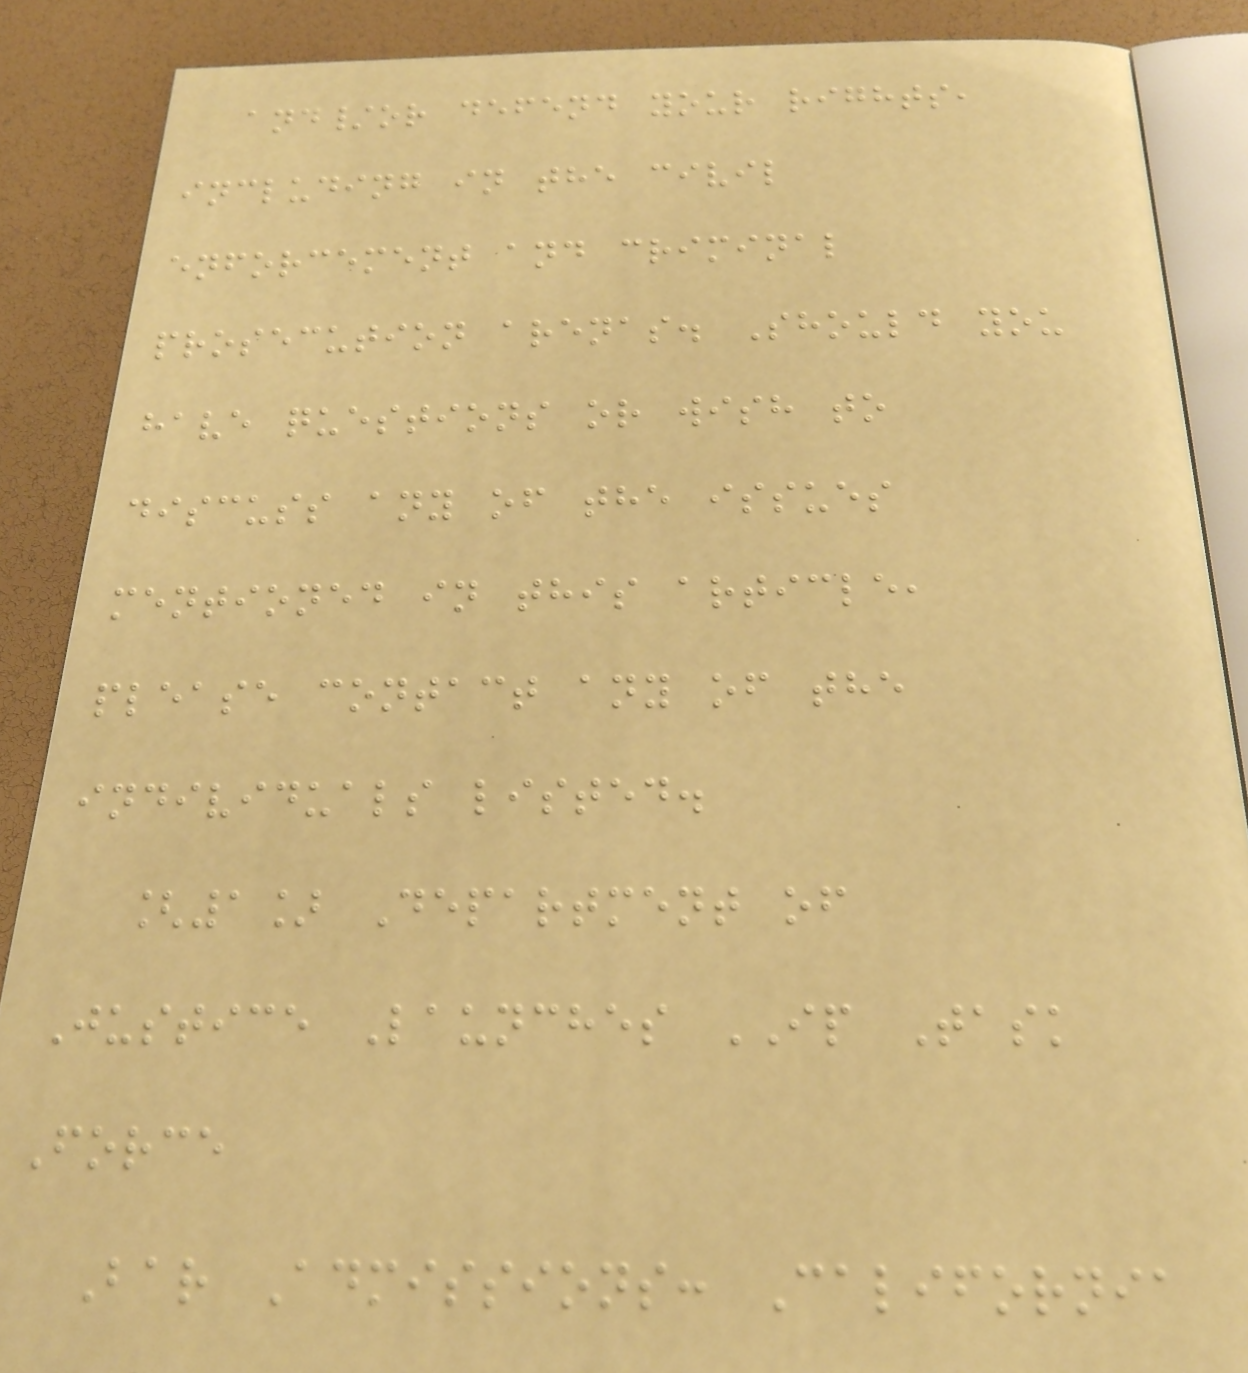and/or defend your rights,
including in the civil
enforcement and criminal
prosecution arenas. Should you
have questions or wish to
discuss any of the issues
mentioned in this article,
please contact any of the
individuals listed.
[1] Department of
Justice Launches IP Task
Force
Bar Admissions: California
